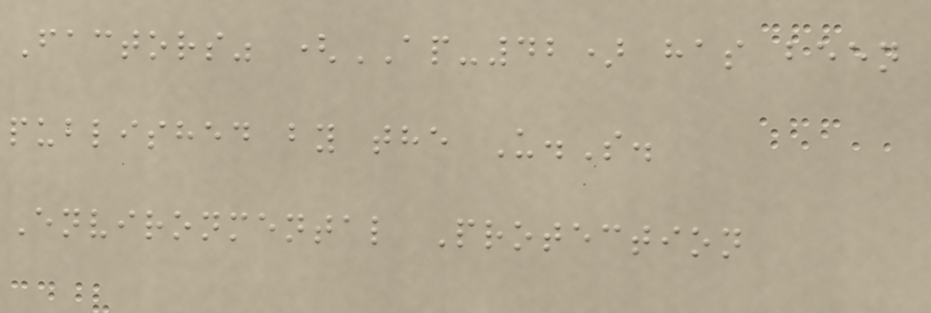Factors" (AP-42) has been
published by the U.S.
Environmental Protection
